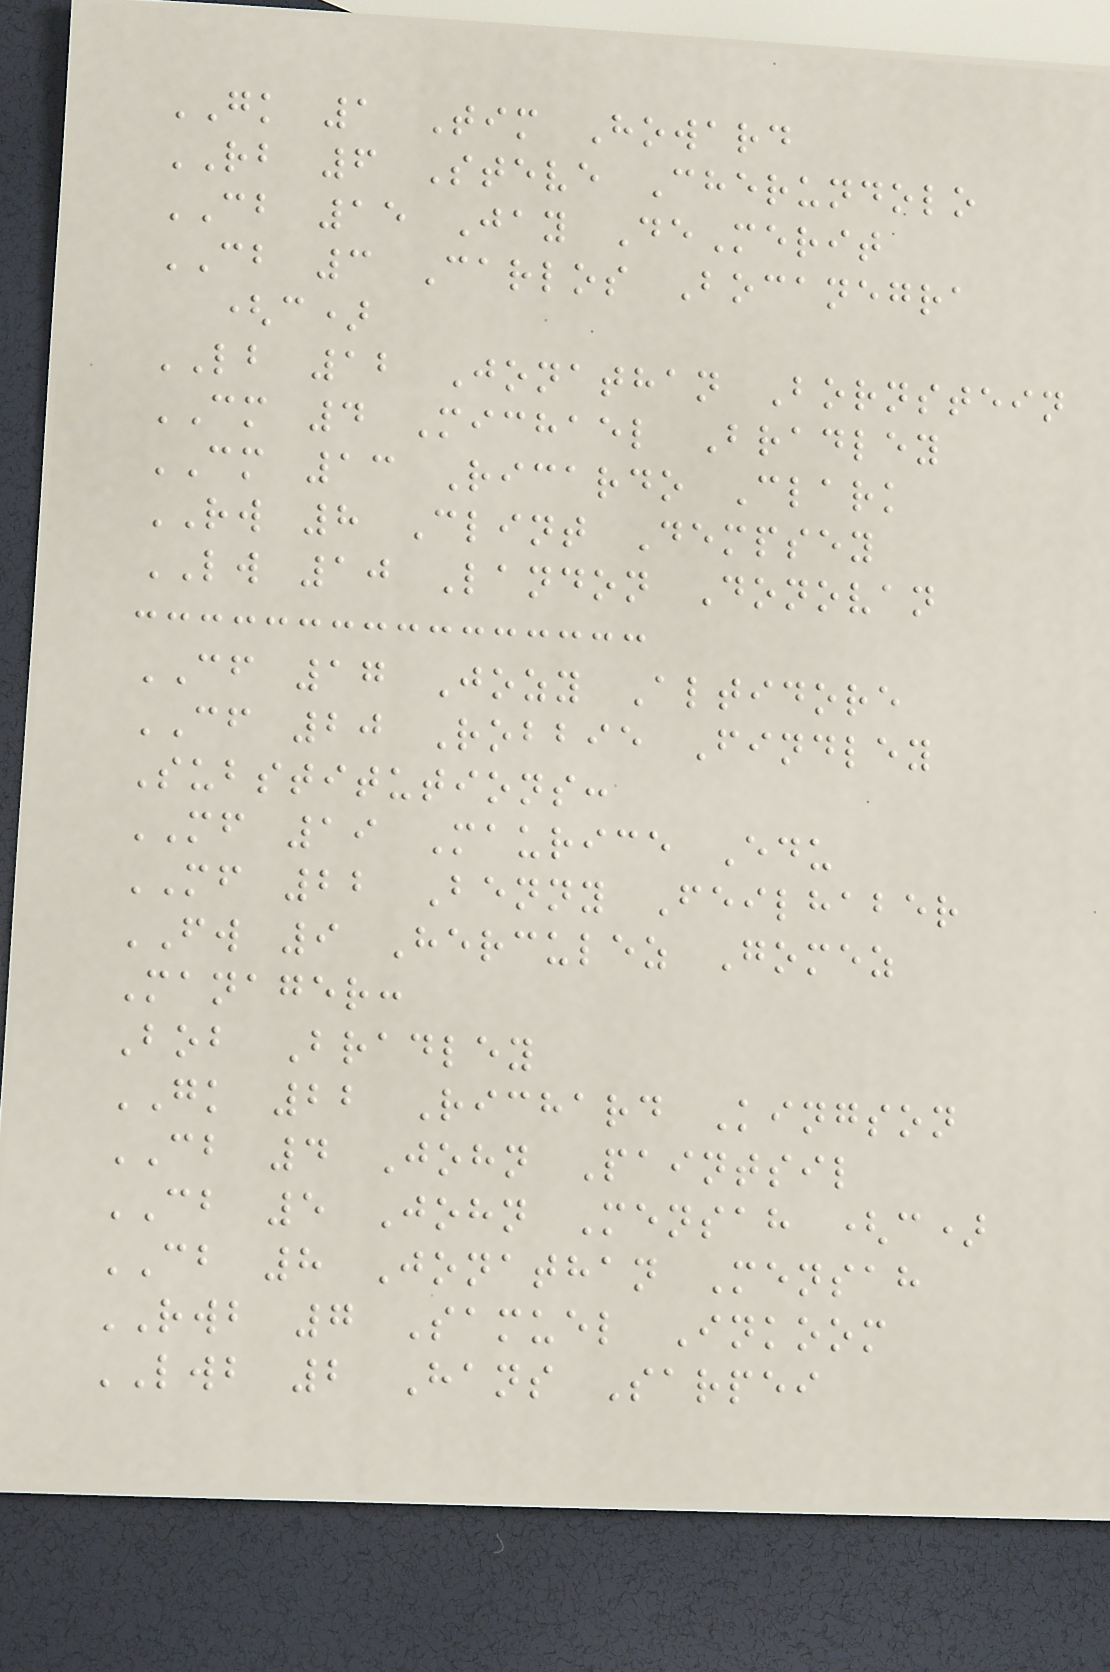GK 1 Tim Howard
RB 6 Steve Cherundolo
CB 15 Jay DeMerit
CB 3 Carlos Bocanegra
(c)
LB 12 Jonathan Bornstein
CM 4 Michael Bradley
CM 13 Ricardo Clark
RW 8 Clint Dempsey
LW 10 Landon Donovan
CF 17 Jozy Altidore
CF 20 Robbie Findley
Substitutions:
MF 19 Maurice Edu
MF 22 Benny Feilhaber
FW 9 Herculez Gomez
Manager:
Bob Bradley
GK 22 Richard Kingson
CB 4 John Paintsil
CB 5 John Mensah (c)
CB 8 Jonathan Mensah
RWB 7 Samuel Inkoom
LWB 2 Hans Sarpei
